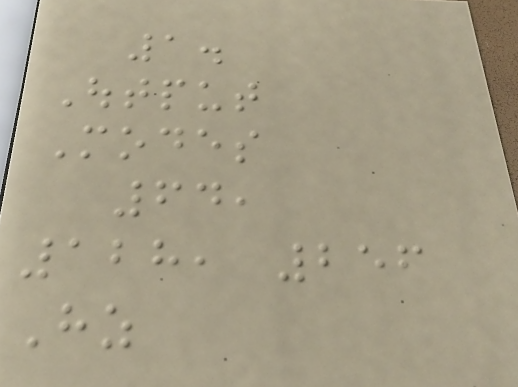1.
Output
Modes
64,
128, 256
Hz
